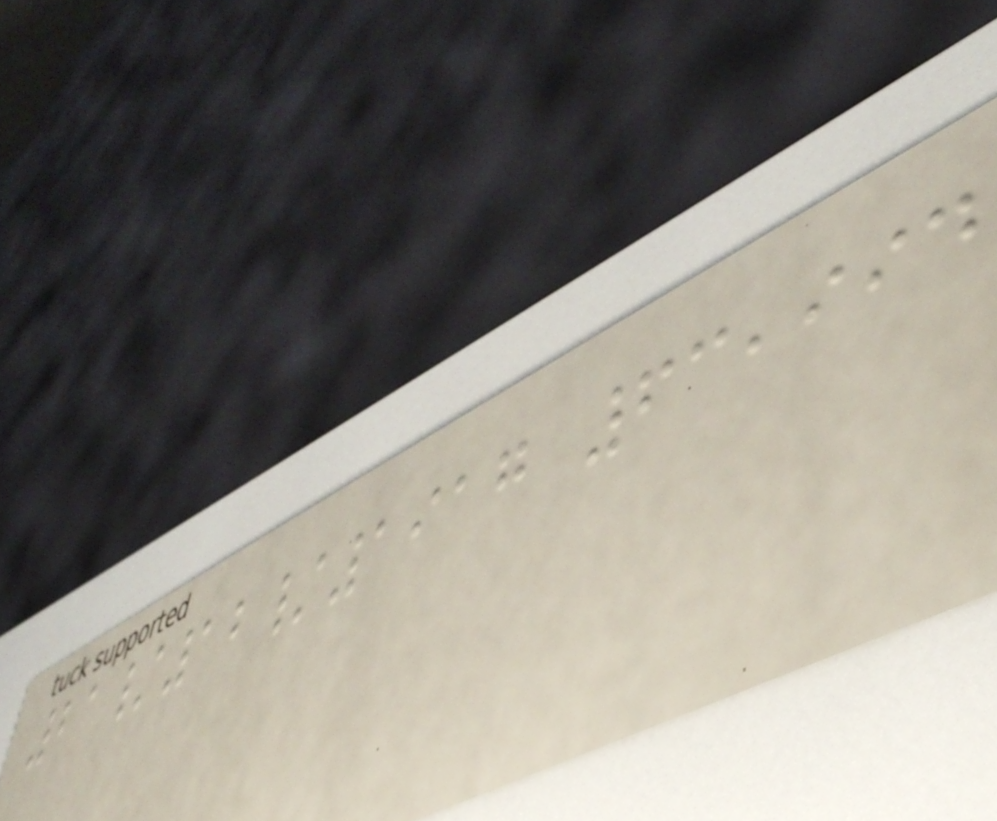21/12/1917 63,994
